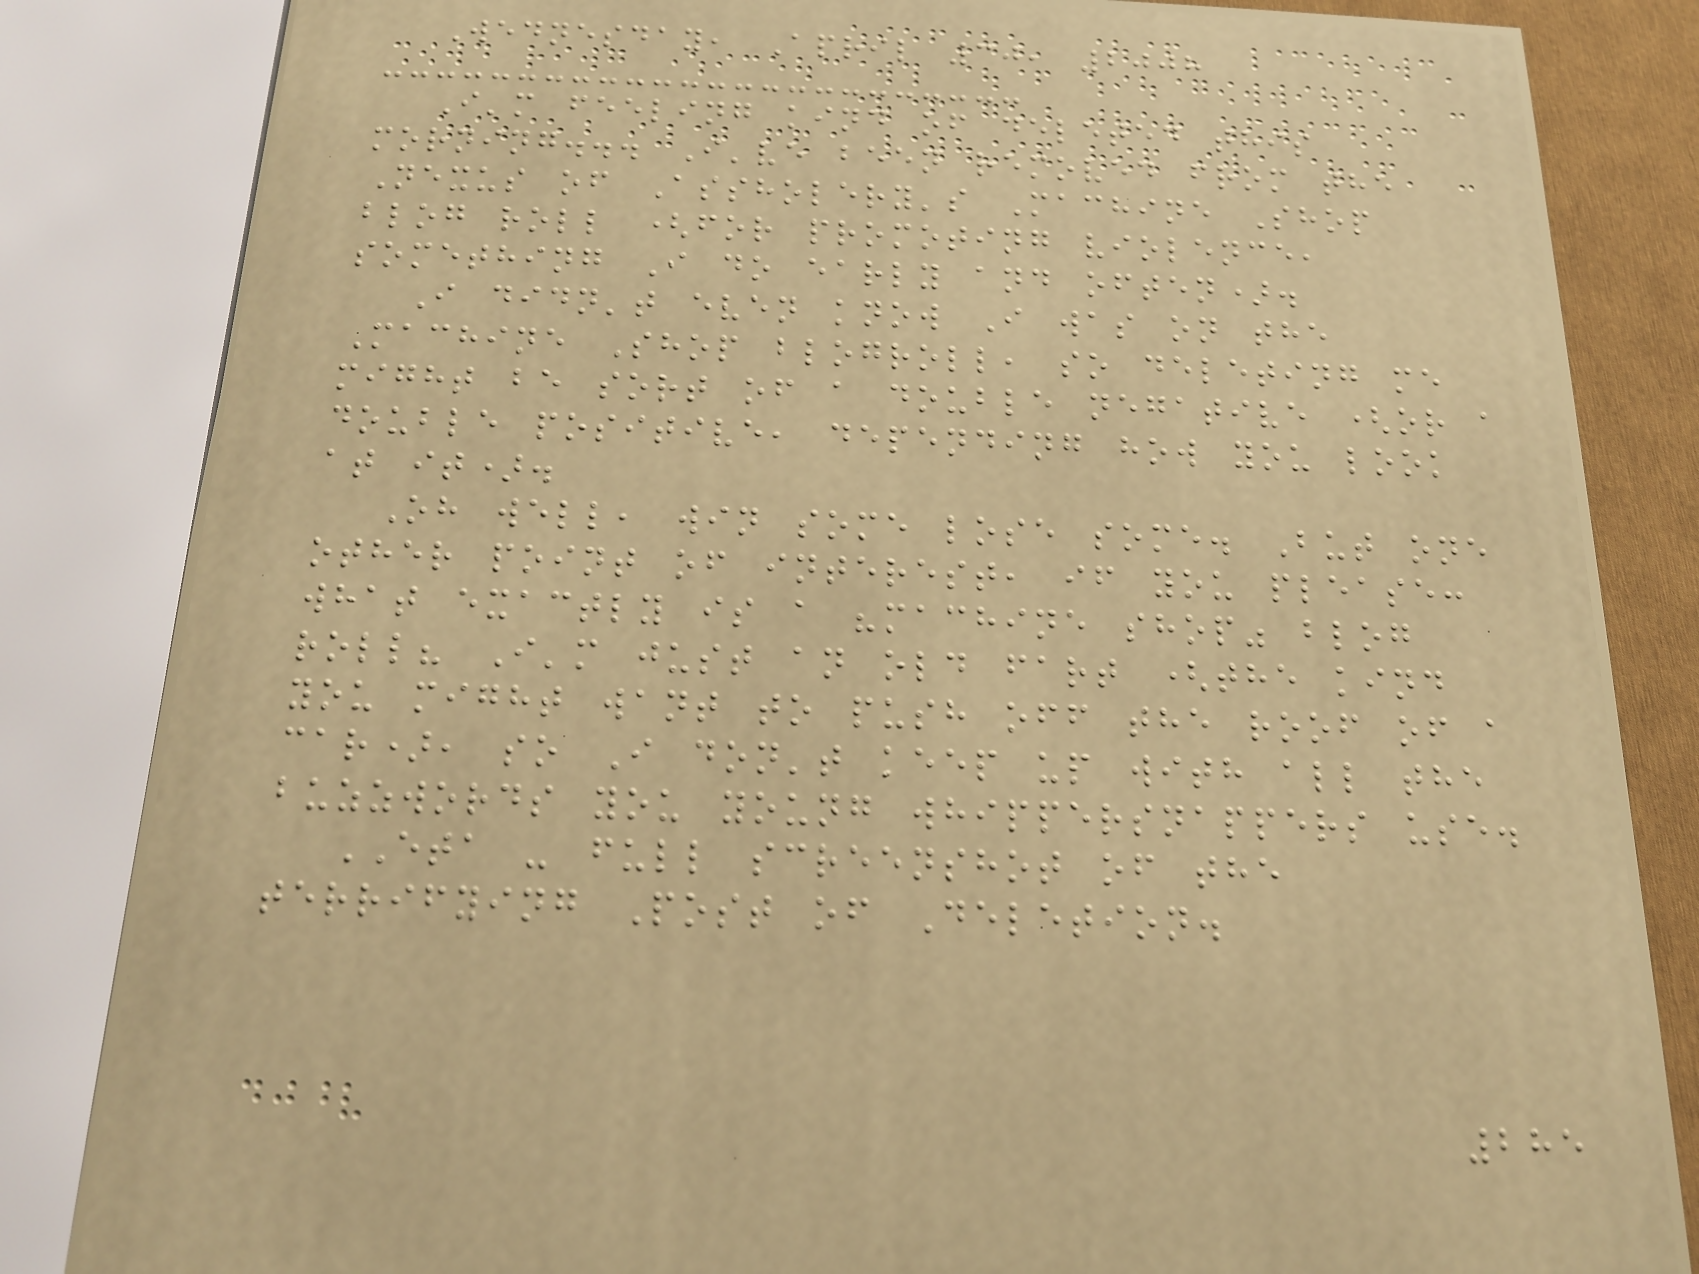Wednesday, April 30, 2008
I'm feeling kind of deleted this
morning... I've been removed from the
Nexus of Assholery's Machine Shop
blog roll (for promoting violence,
something I do early and often).
I didn't even know I was on the
Machine Shop blogroll, so deleting me
might be sort of a double negative (or a
double positive, depending how you look
at it).
Oh well, win some lose some. But one
other point of interest, if you please:
what exactly is a "machine shop" blog
roll? I'm just an old fart (the kind
you might want to push off the roof of a
car), so I don't keep up with all the
buzzwords you young whippersnappers use.
ETA - full screenshot of the
terrifying Post of Deletion.
285
